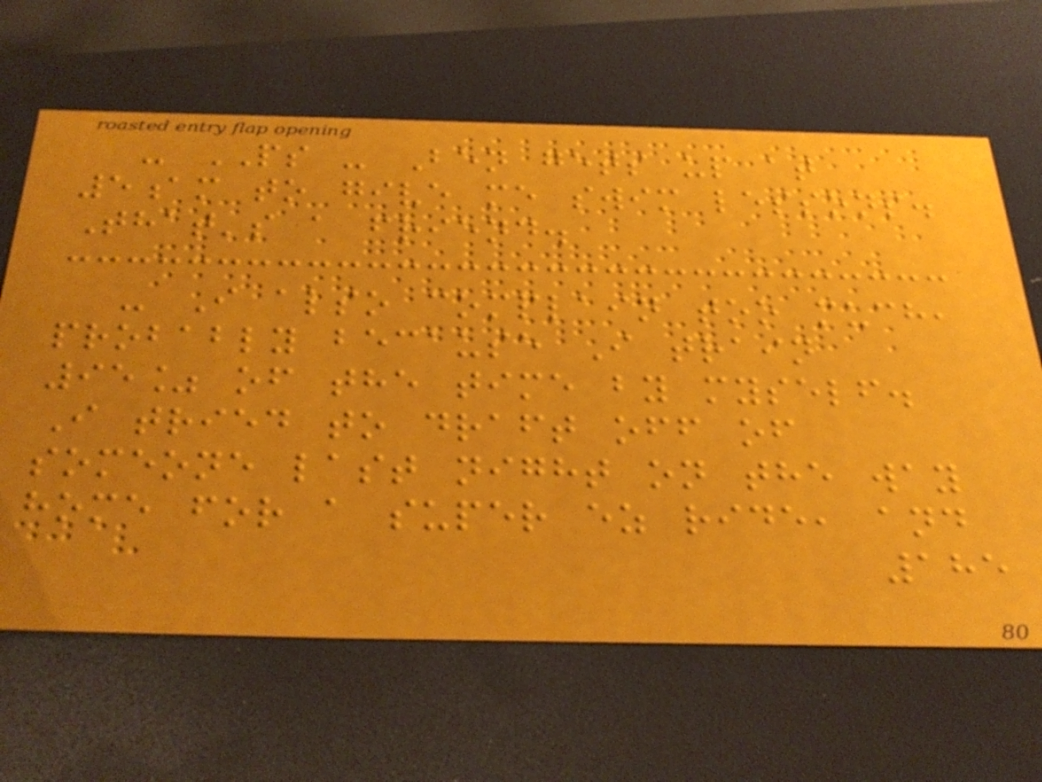- PS - Ben gets up at
5am to give me swim lessons.
That's a friend.
- I also complain too much,
probably because I train
95% of the time by myself.
I tried to draft off of
someone last night on the way
home for a super ez ride, and
185
